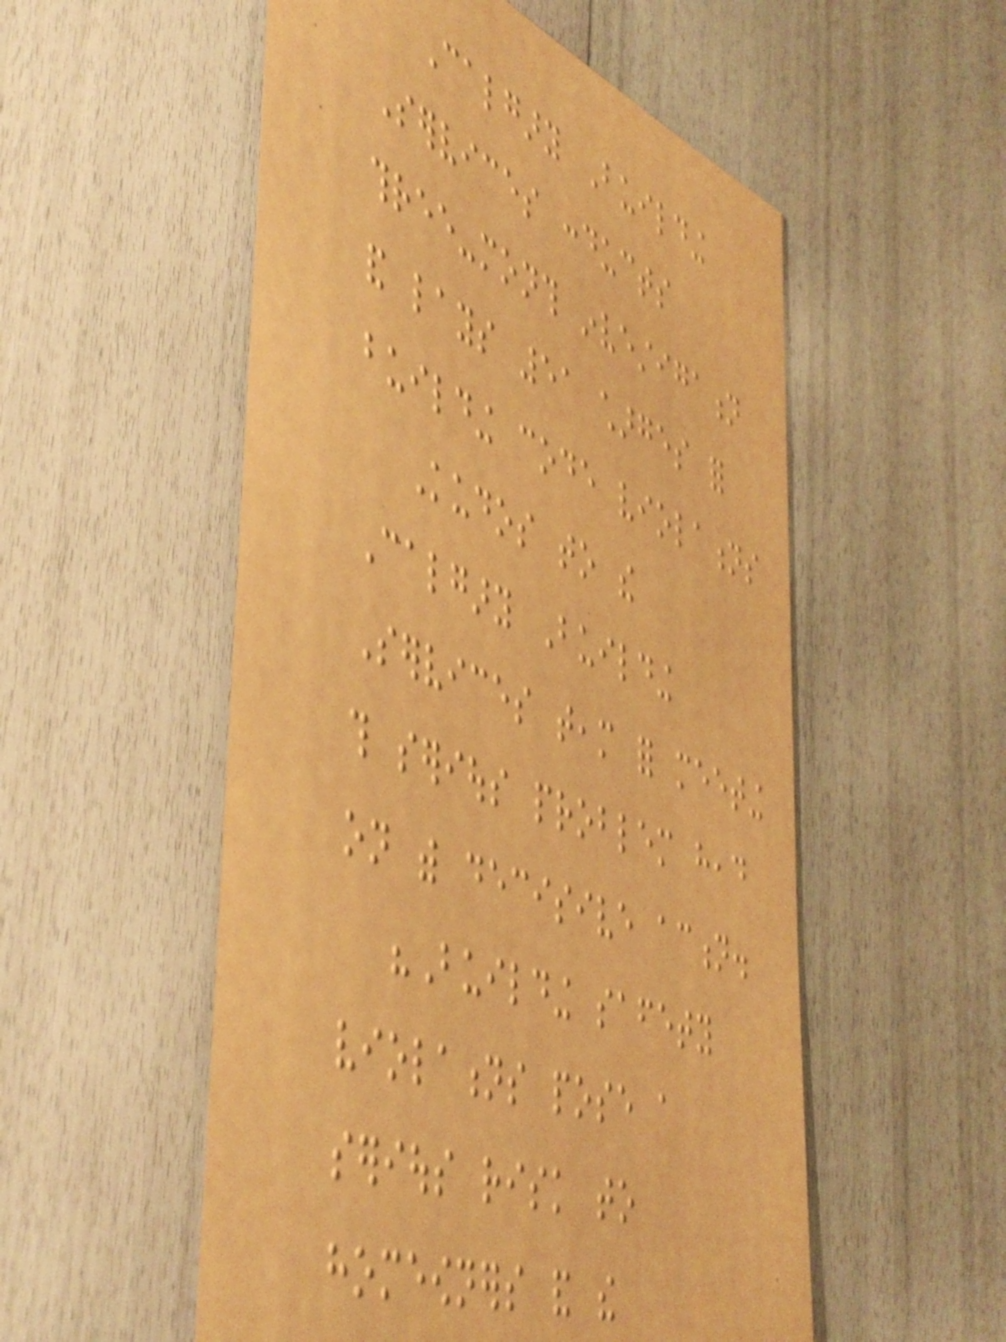Calgary Building
Services conducts
three-month investigation
and lays 51 charges for
building code violations
Kudos to the
Calgary Building
Services team for meeting
this serious problem head
on with decisive action.
"Building safety
violations pose a
serious risk to
homeowners and the
